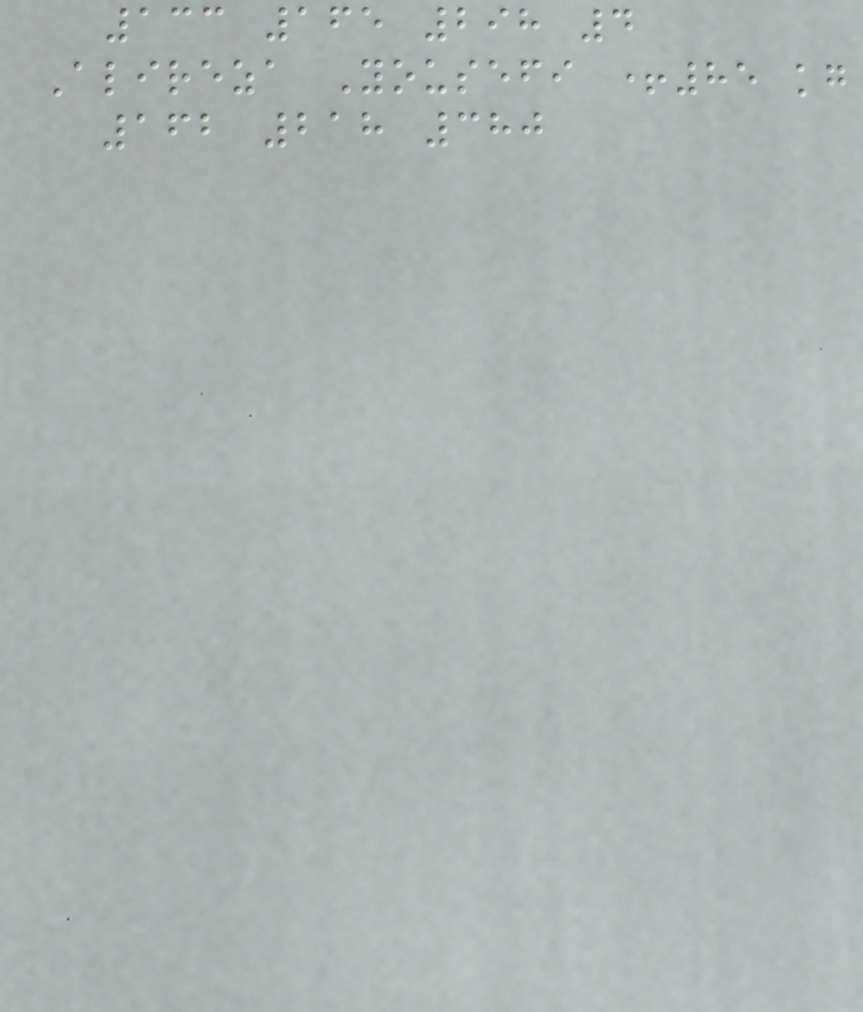133 165 298 4
Alireza Yousefi +85 kg
162 218 380
